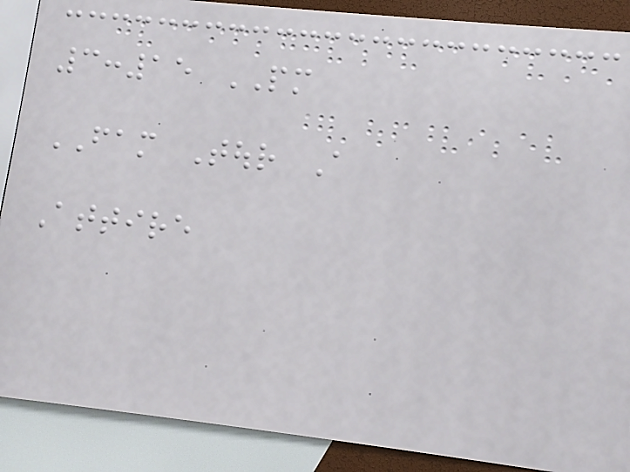3:15 PM
FAM Tour A
Attire
